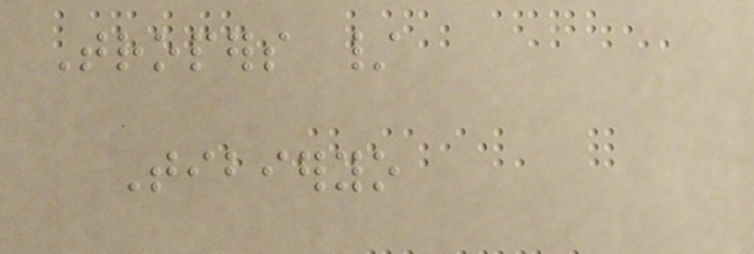Tropers /
Tibieryo
